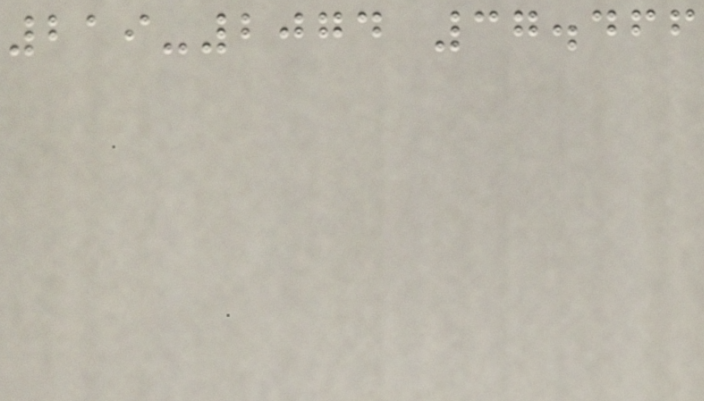219-2074 37.466
